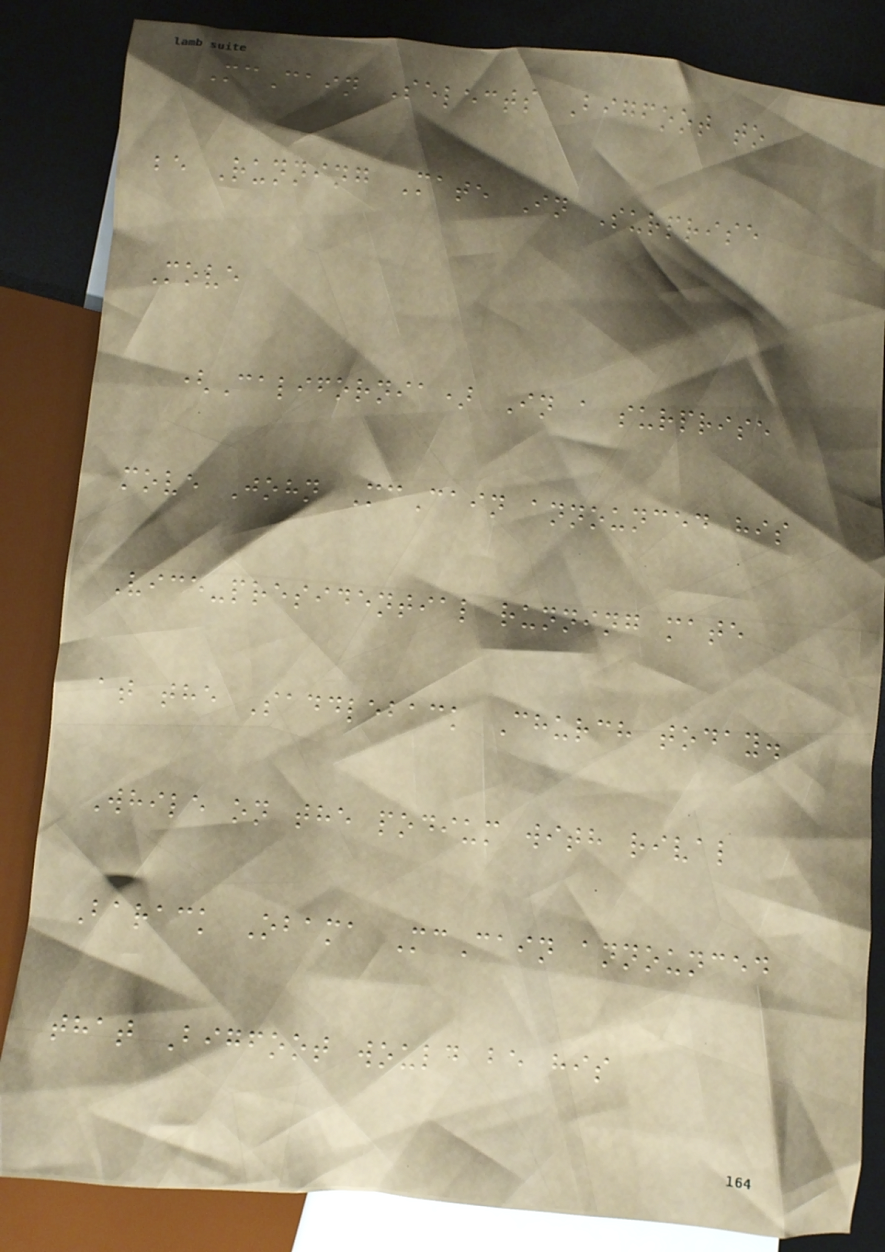McCain Selects Bigfoot to
be Running Mate In Surprise
Move
(California) In a surprise
move John McCain announced his
Vice-presidential running mate
at the Saddleback Church today.
While on the podium with rival
Barack Obama McCain announced
that Bigfoot would be his
